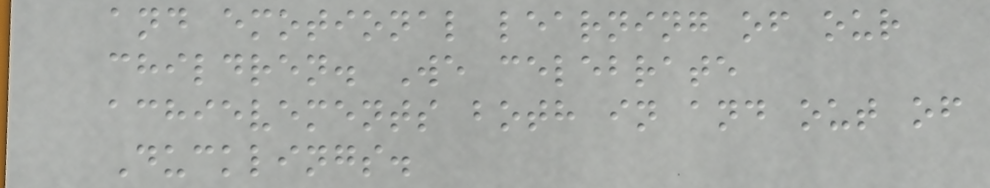and emotional learning of our
children. We celebrate
achievements both in and out of
Ducklings.
